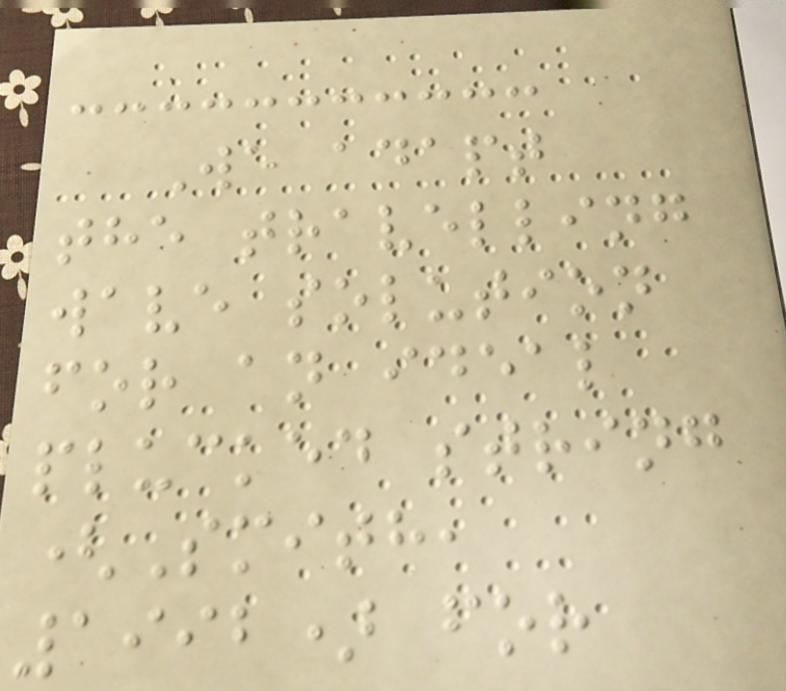We adapt
the travelling
wave solution
for an ideal
plucked string
(Smith,
1992) for
